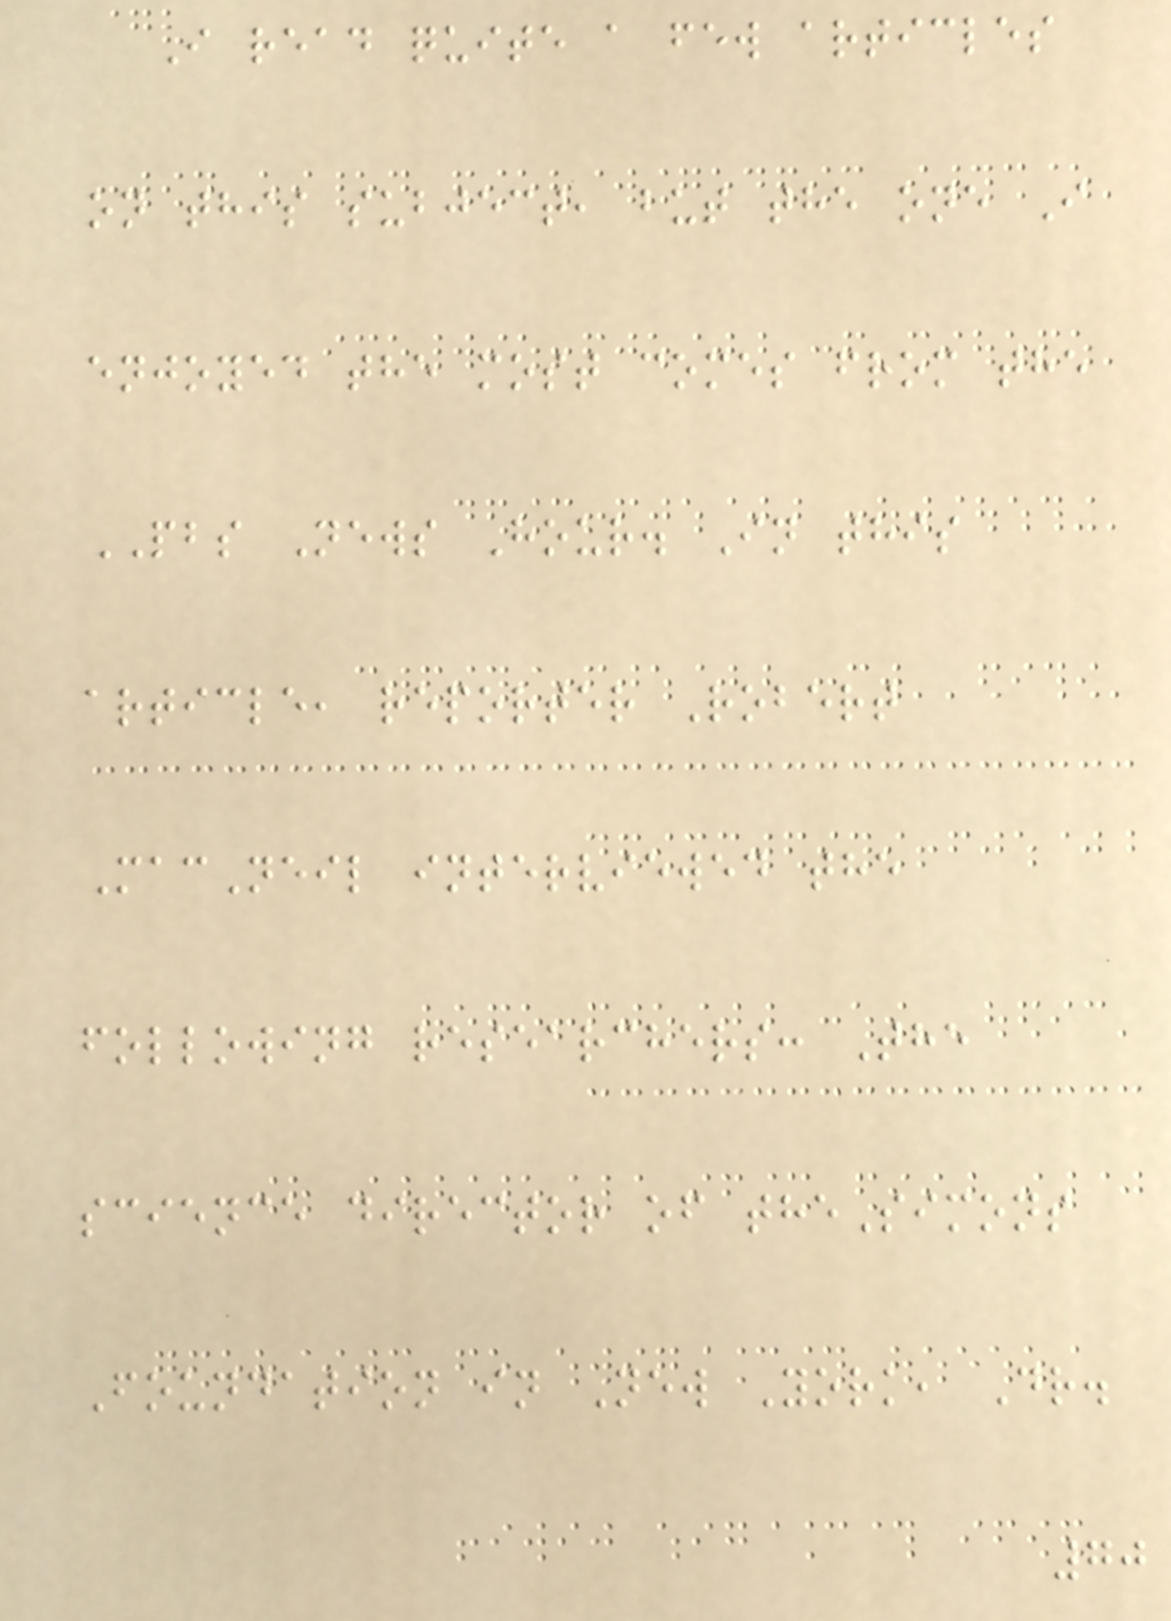I read quite a few articles
on this subject, but the one I
enjoyed the most comes from the
PBS News Hour. In this
article, reporter Robert
MacNeil interviewed the
following researchers: The
science director of theSimons
Foundation in New York, Dr.
70
